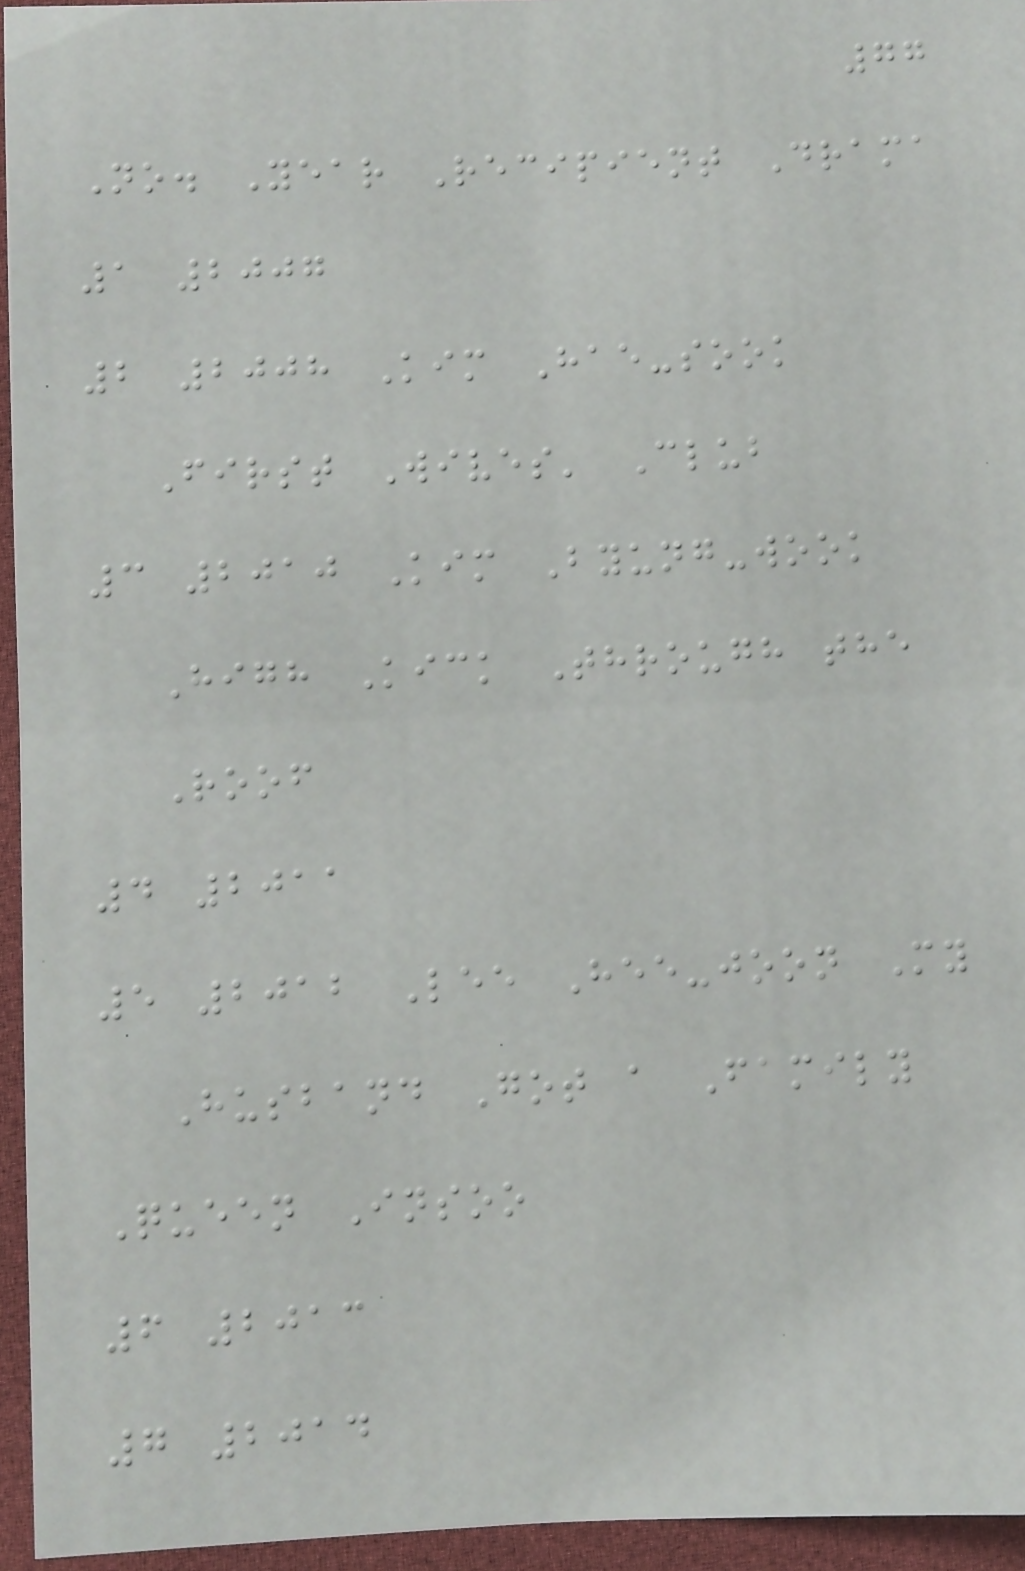77
No. Year Recipient Drama
1 2007
2 2008 Kim Hae-sook
First Wives' Club
3 2010 Kim Byung-wook
High Kick Through the
Roof
4 2011
5 2012 Lee Hee-joon My
Husband Got a Family
Queen Insoo
6 2013
7 2014
